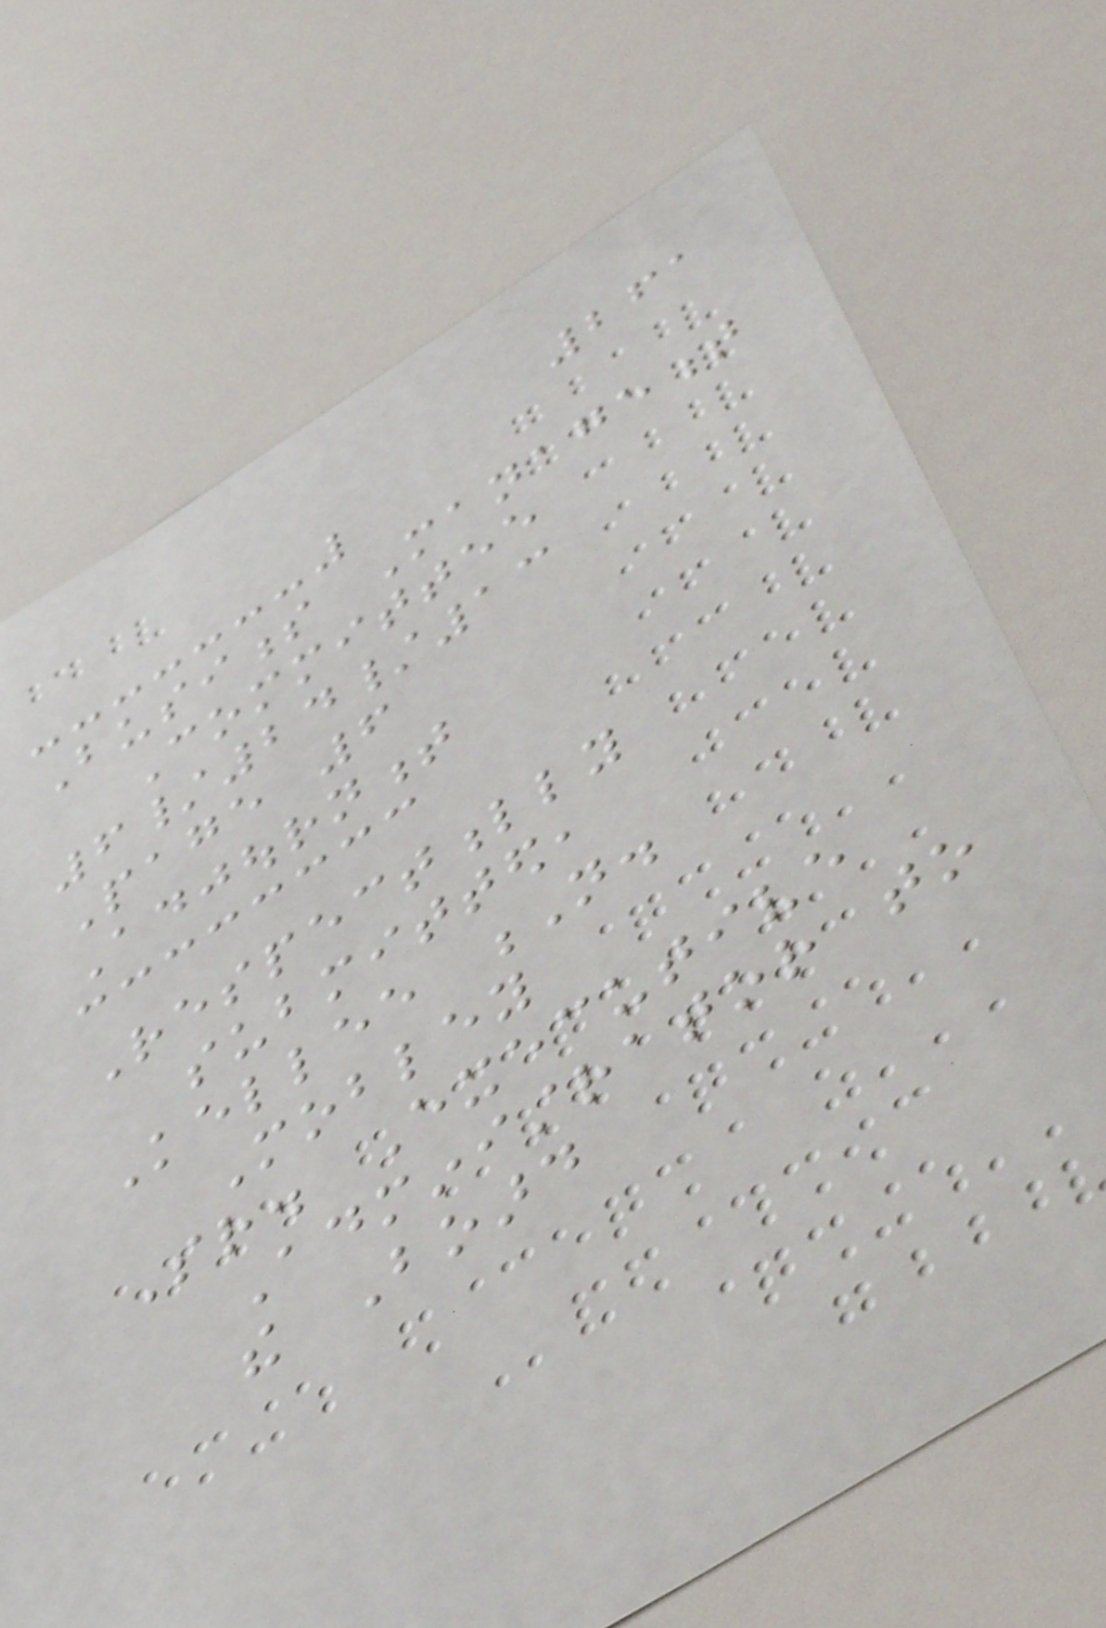261
Business Management
Committee
6/24/13
Page 6
Adjournment
Respectfully
submitted,
Kellee N.
Mobley
Sr. Executive
Administrator to
the Board
